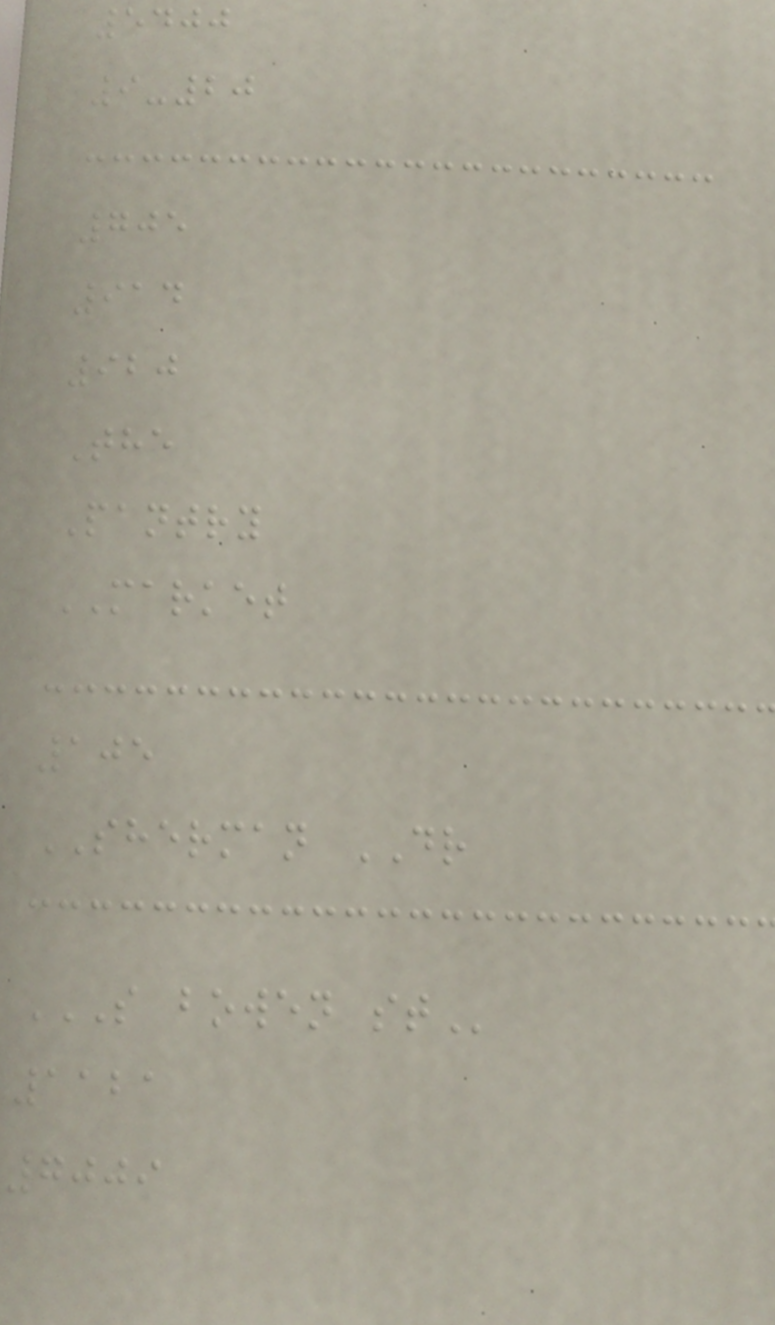5400
9-20
705
914
920
The
Pantry
MARKET
105
SHERMAN DR
S BOWEN ST
1121
7009
